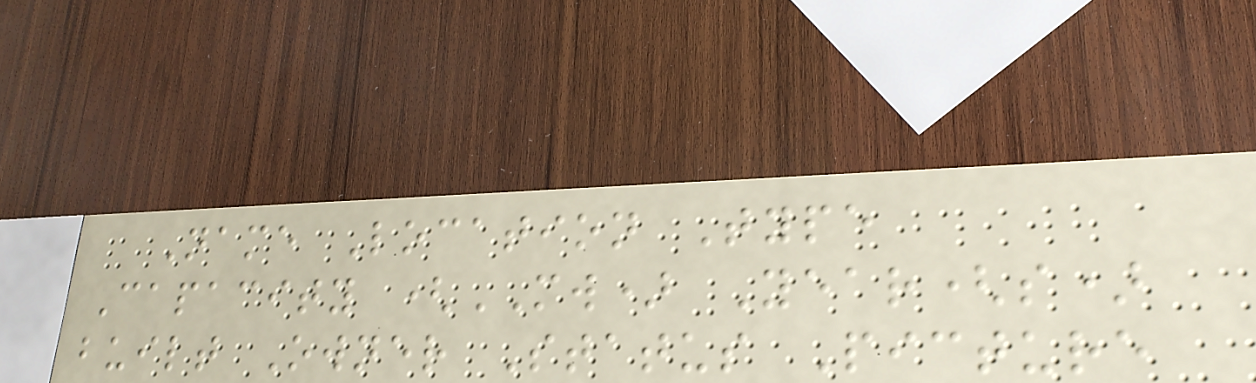Name Location Type
Capacity (MW) Year(s)
built Owner Status Picture
